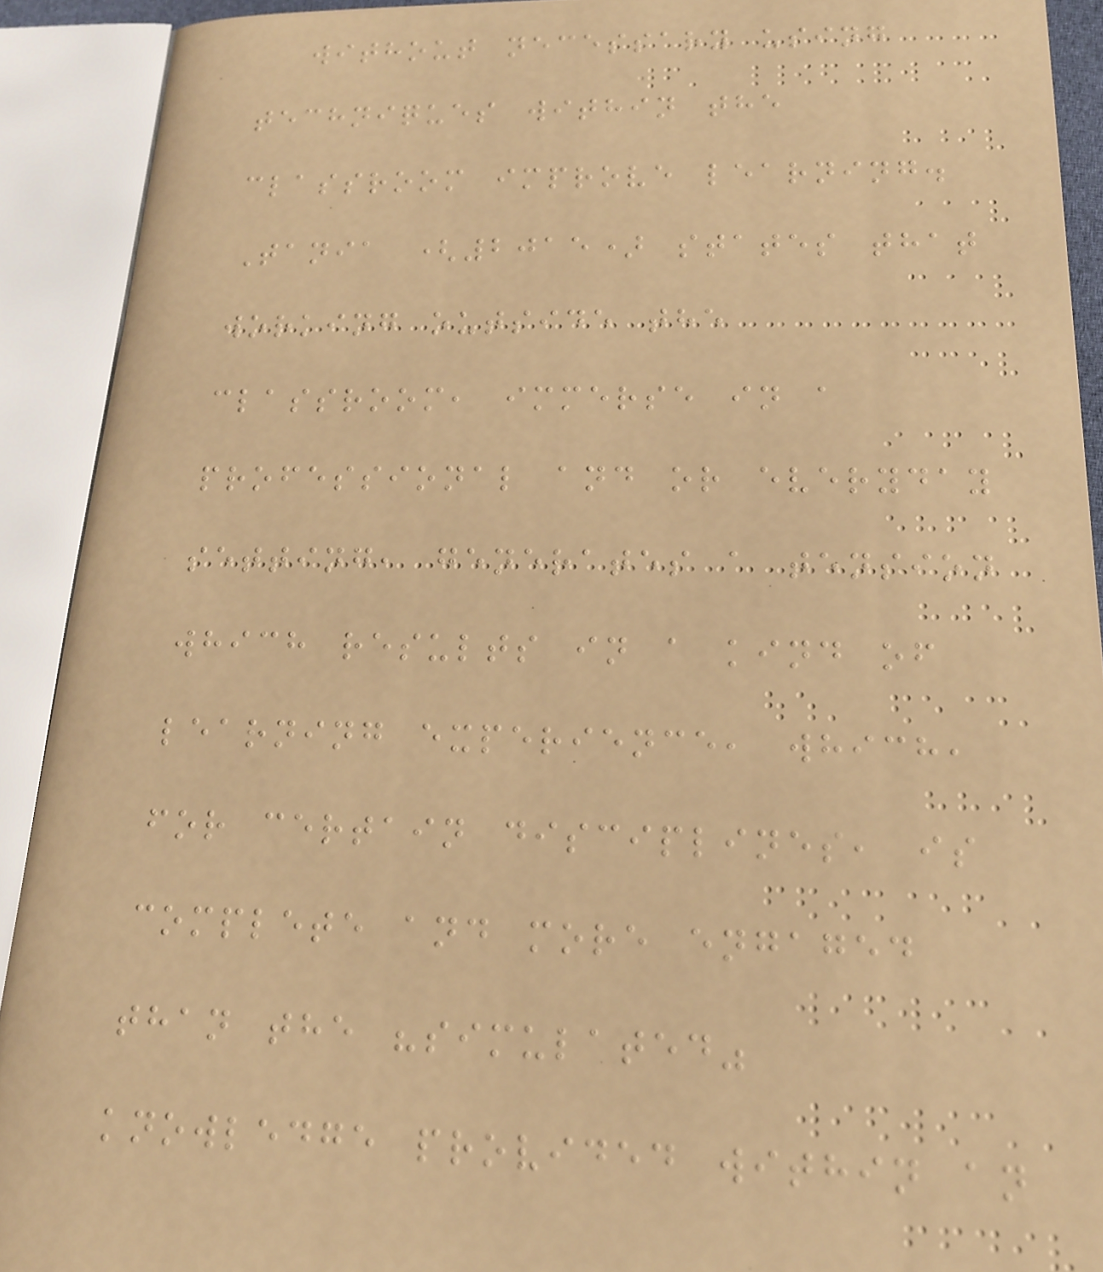without necessary using
techniques within the
classroom improve learning.
Tania (2015) states that
working outside the
classroom, immerse in a
professional and or everyday
setting, generates a tension
which results in a kind of
learning experience, which,
for certain disciplines, is
complete and more engaged
than the "simulated"
knowledge provided within an
